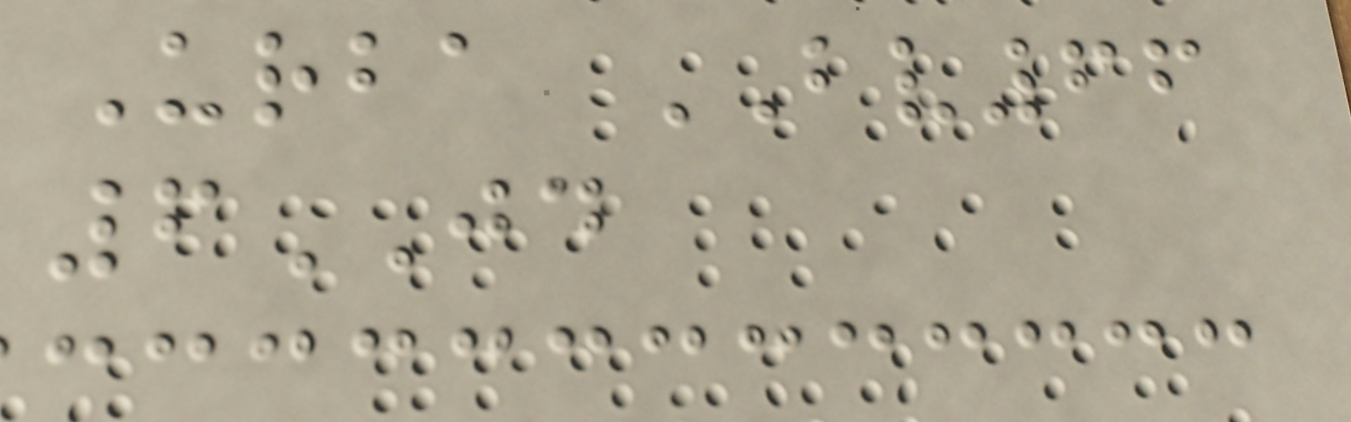Urba BV66
6JD
